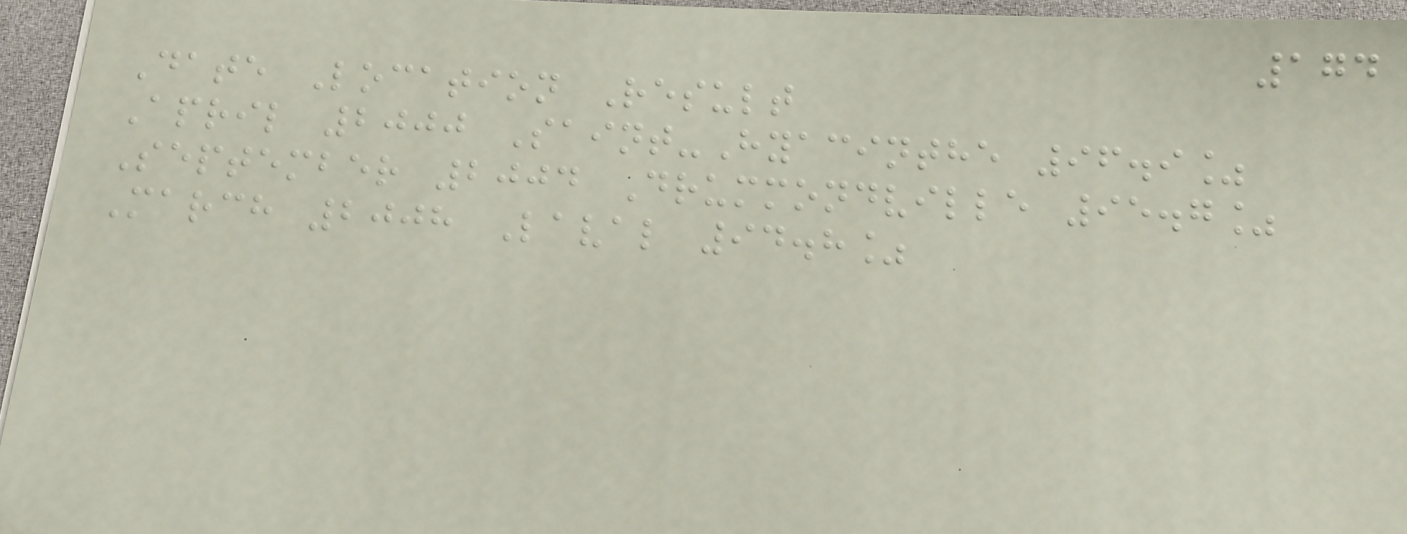174
Date Location Result
April 2000 Saint-Hyacinthe 96.9%
September 2004 Drummondville 95.7%
March 2008 Laval 94.8%
